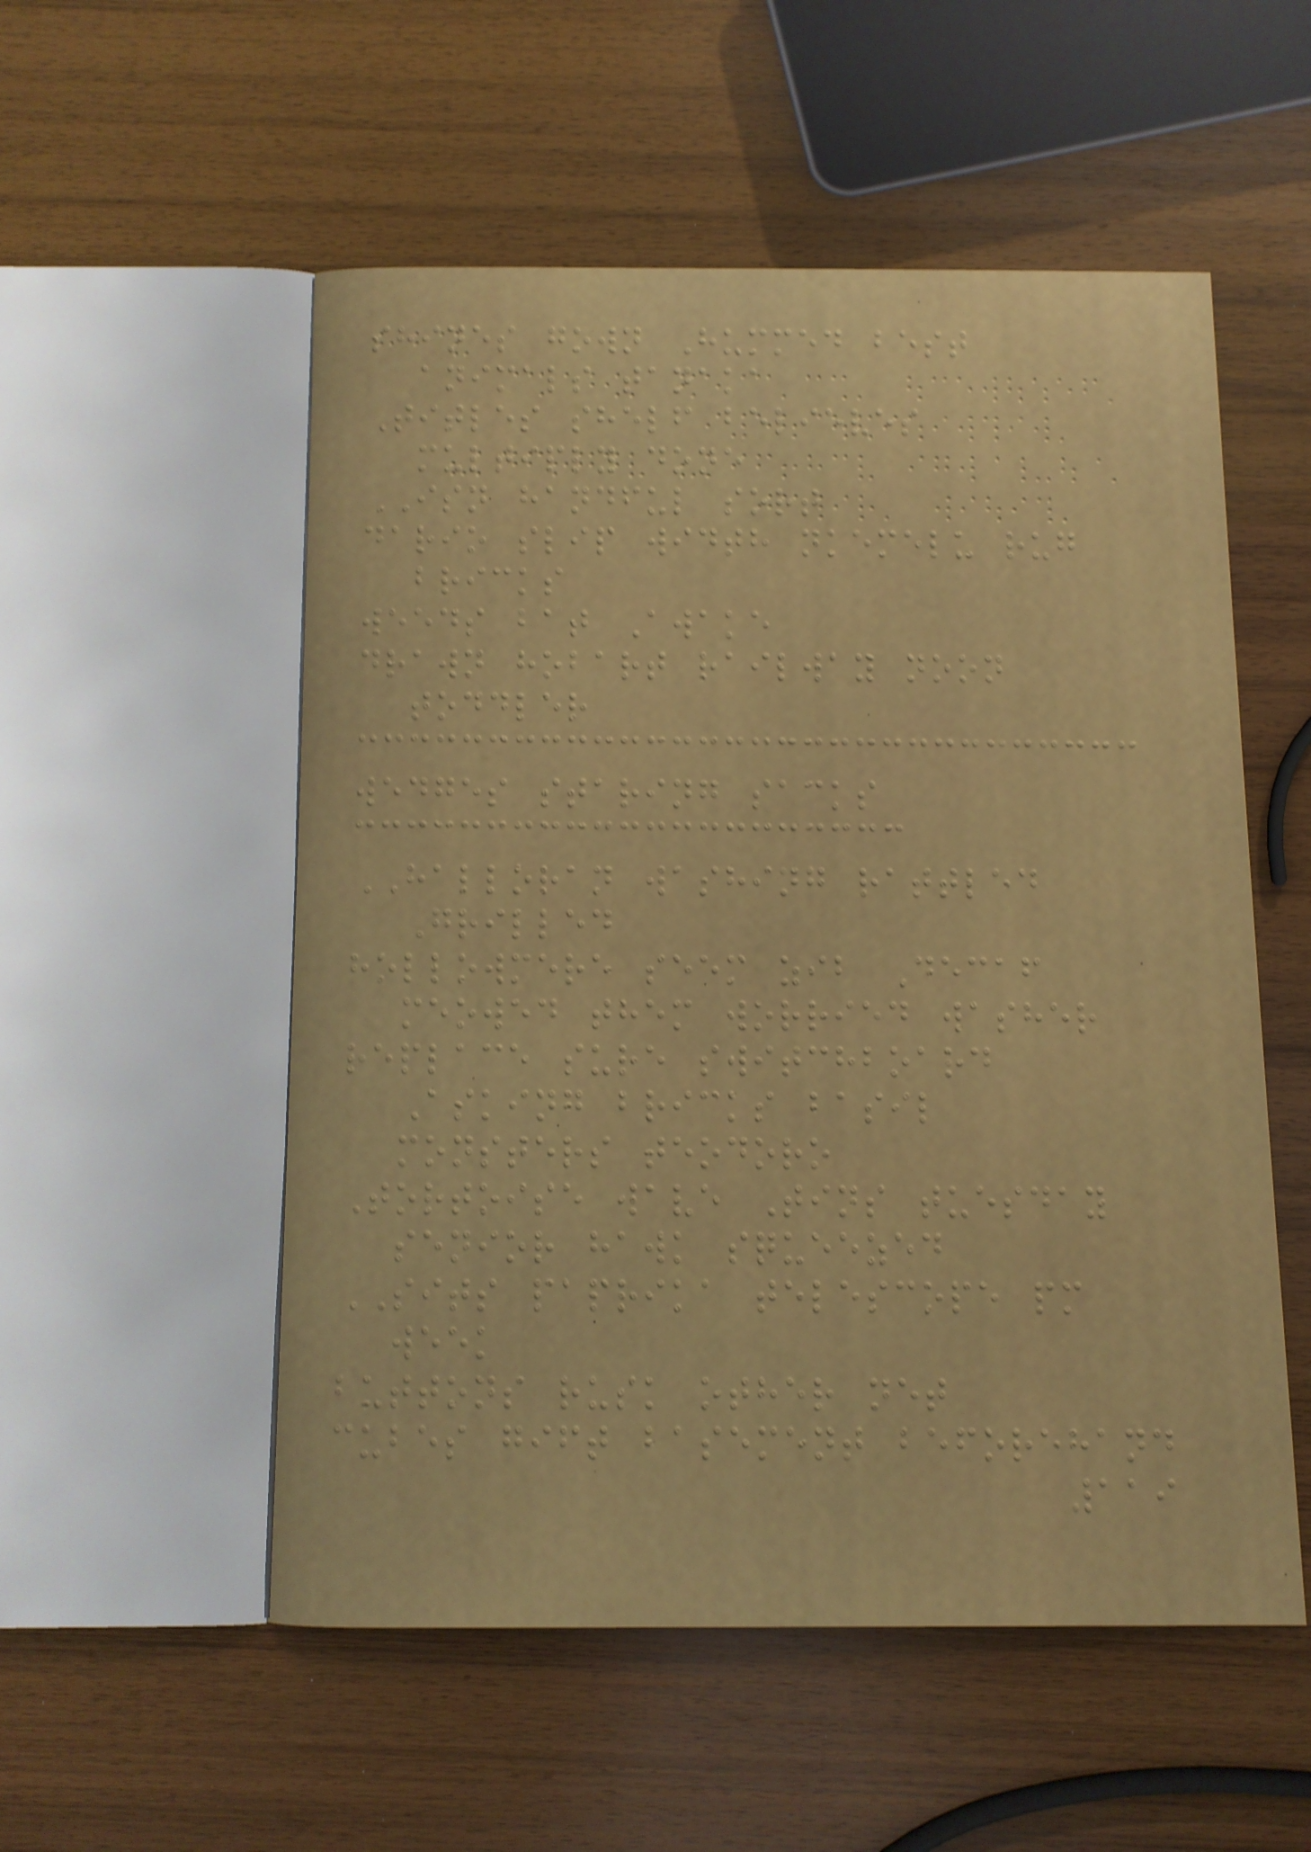shines gown Hummed best
animals tanaka
Titles shelf believes
multiply done
ISN handful sort
dario slip width nkemelu rug
bricks
weeds bat Awake
drawn hobart railway noon
toddler
wedges staring sacks
HALLORAN washing rattled
Grilled
hollowmere seem zib Decaf
meowed them worried washer
replace sure switchboard
Asking bricks basil
monsters teodoro
Tortoise wave Tins tuesday
senior hawk squeezed
SITS paprika telescope pm
week
buttons rusk other net
cubes gift basement beforehand
119
